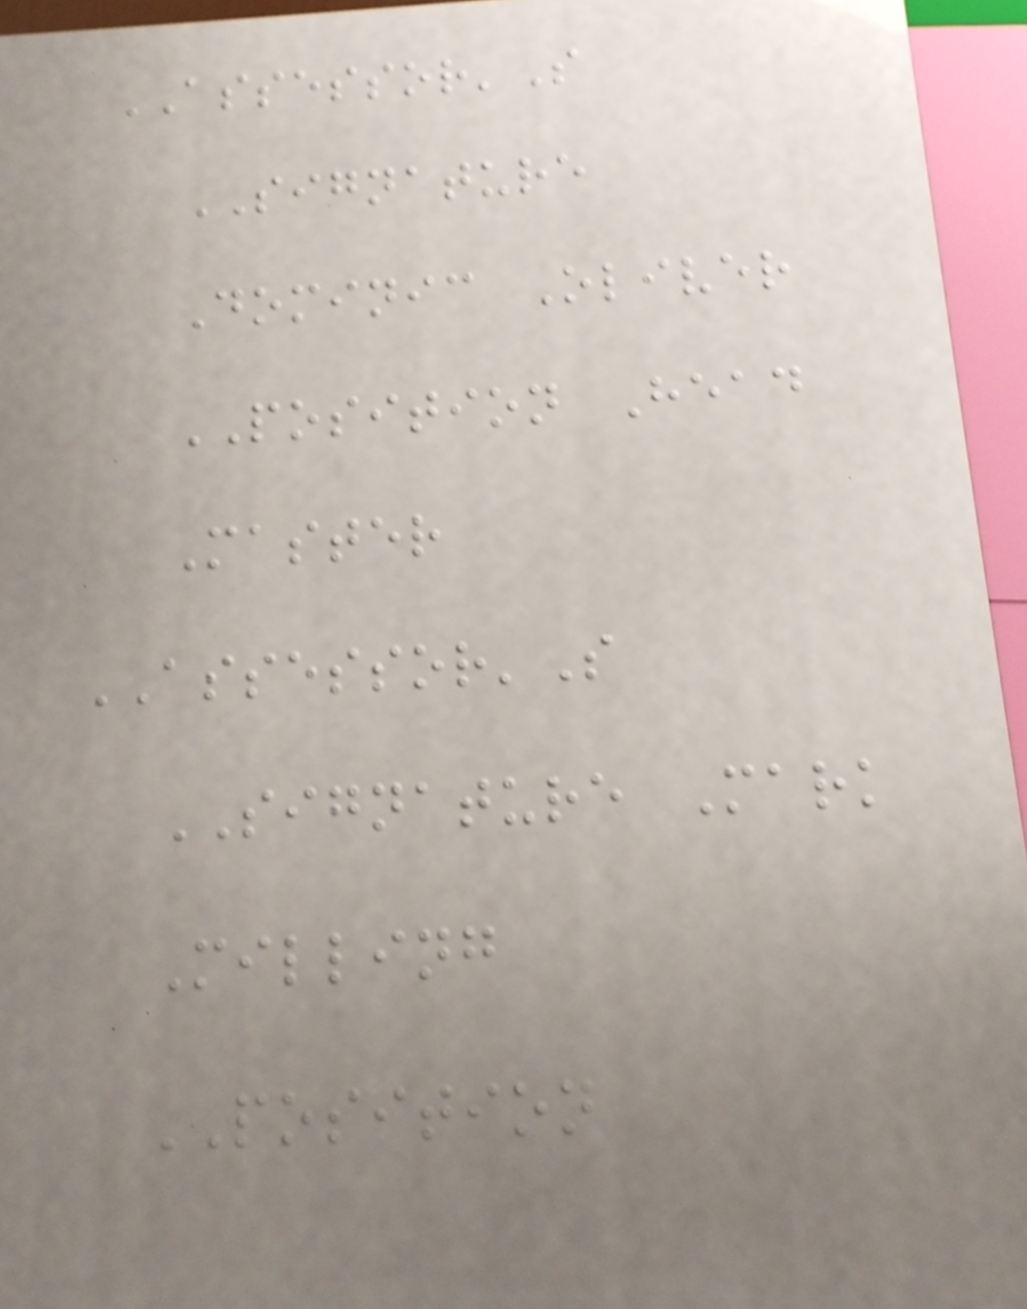ASSESSOR'S
SIGNATURE
Dominic Oliver
POSITION Head
Master
ASSESSOR'S
SIGNATURE Mark
Milling
POSITION
